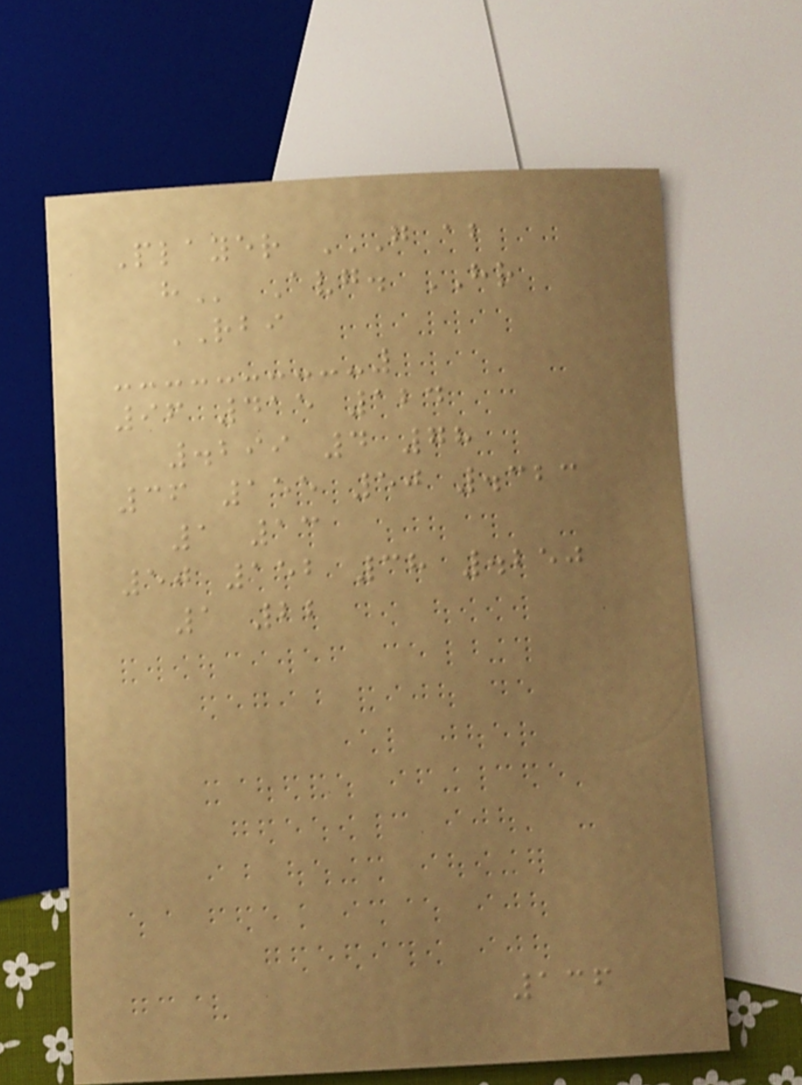Player G AB
H Avg. HR
RBI
96 415 124
.299 4 78
36 155 50 .323
1 13
50 152 38 .250
1 22
136
